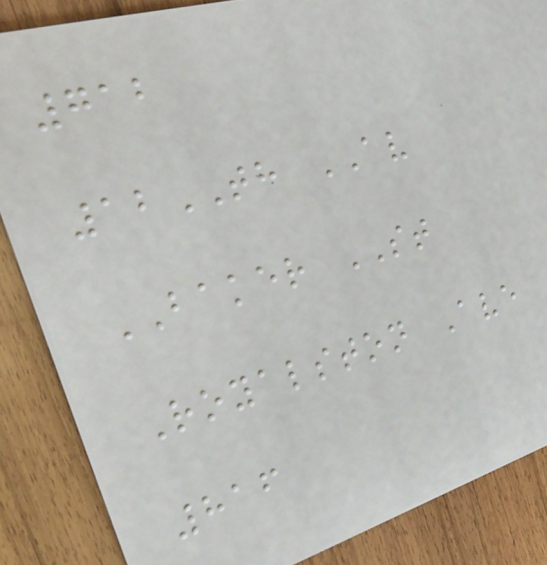712
12TH AV
BAKER ST
Royalston Ave
816
